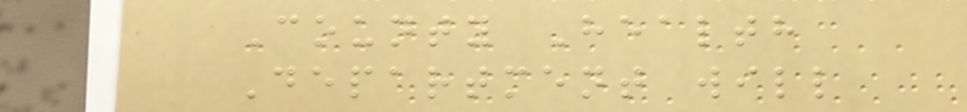County Health
Department will
